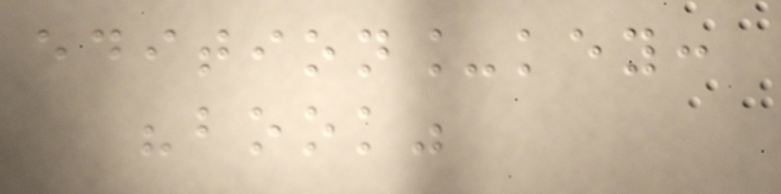edition_key:
"book"
